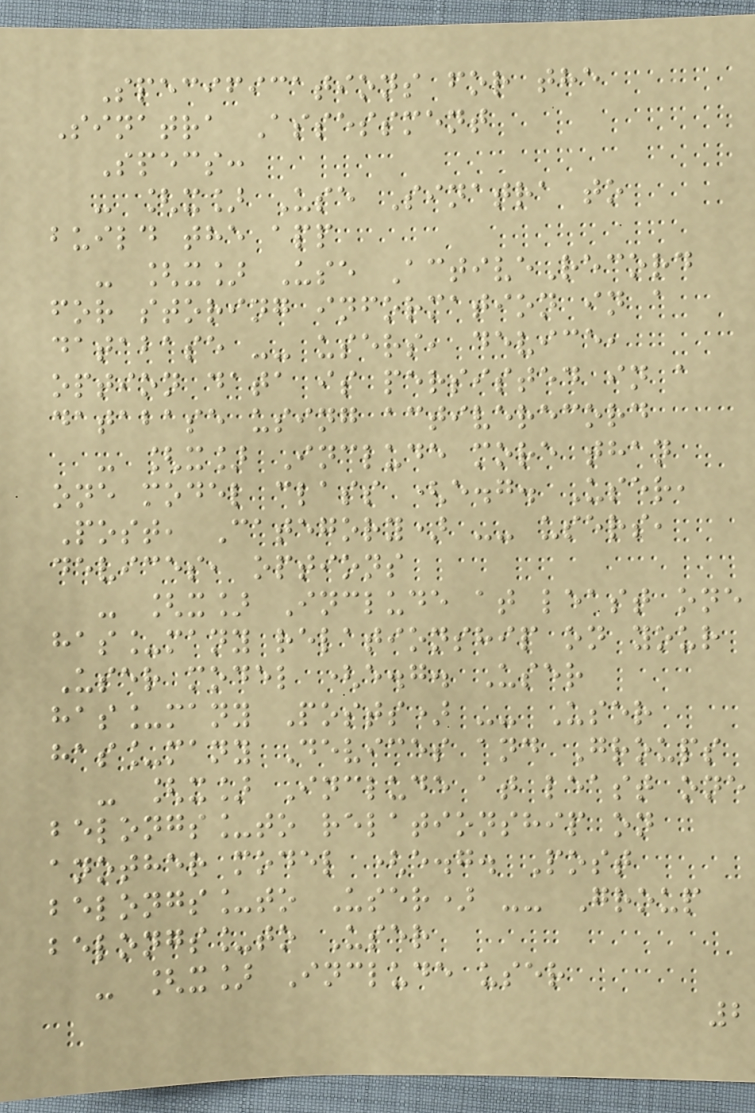Specifications for the
Sinatra Assessment
Specs:
- [x] Use Sinatra to
build the app
- [x] Use ActiveRecord
for storing information in a
database -- users, device,
option data is persisted in a
database using activerecord
- [x] Include more than
one model class (e.g. User,
Post, Category) -- users,
devices, options
- [x] Include at least one
has_many relationship on your
User model (e.g. User
has_many Posts) -- User
has_many Devices and Groups
- [x] Include at least one
belongs_to relationship on
another model (e.g. Post
belongs_to User) -- Group
belongs_to User
- [x] Include user
2
